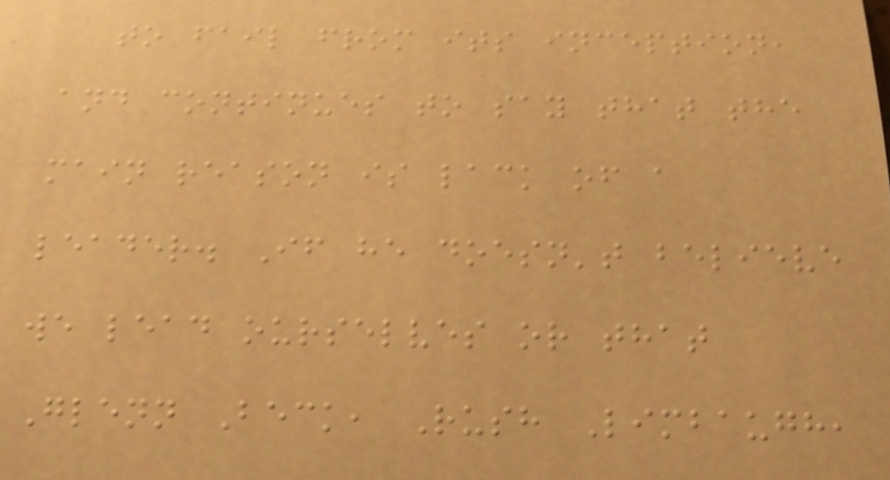to fail from its inception,
and continues to say that the
main reason is lack of a
leader. If he doesn't believe
we lead ourselves or that
Glenn Beck, Rush Limbaugh,
